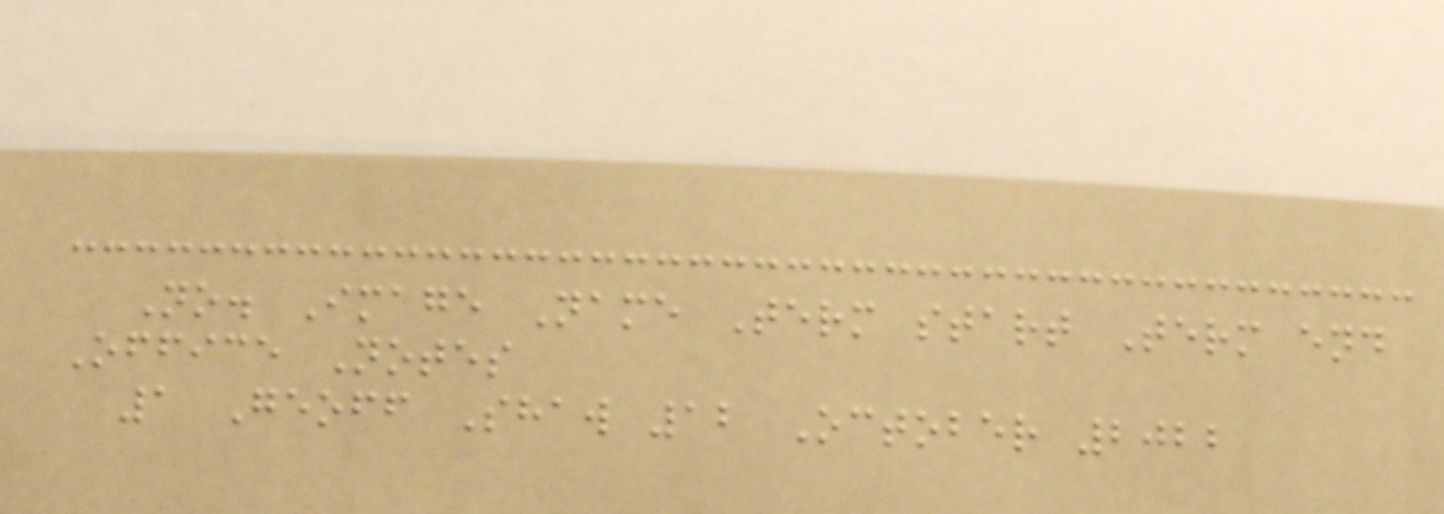No. Image Name Term start Term end
Office Notes
1 Geoff Shaw 12 October 2022
